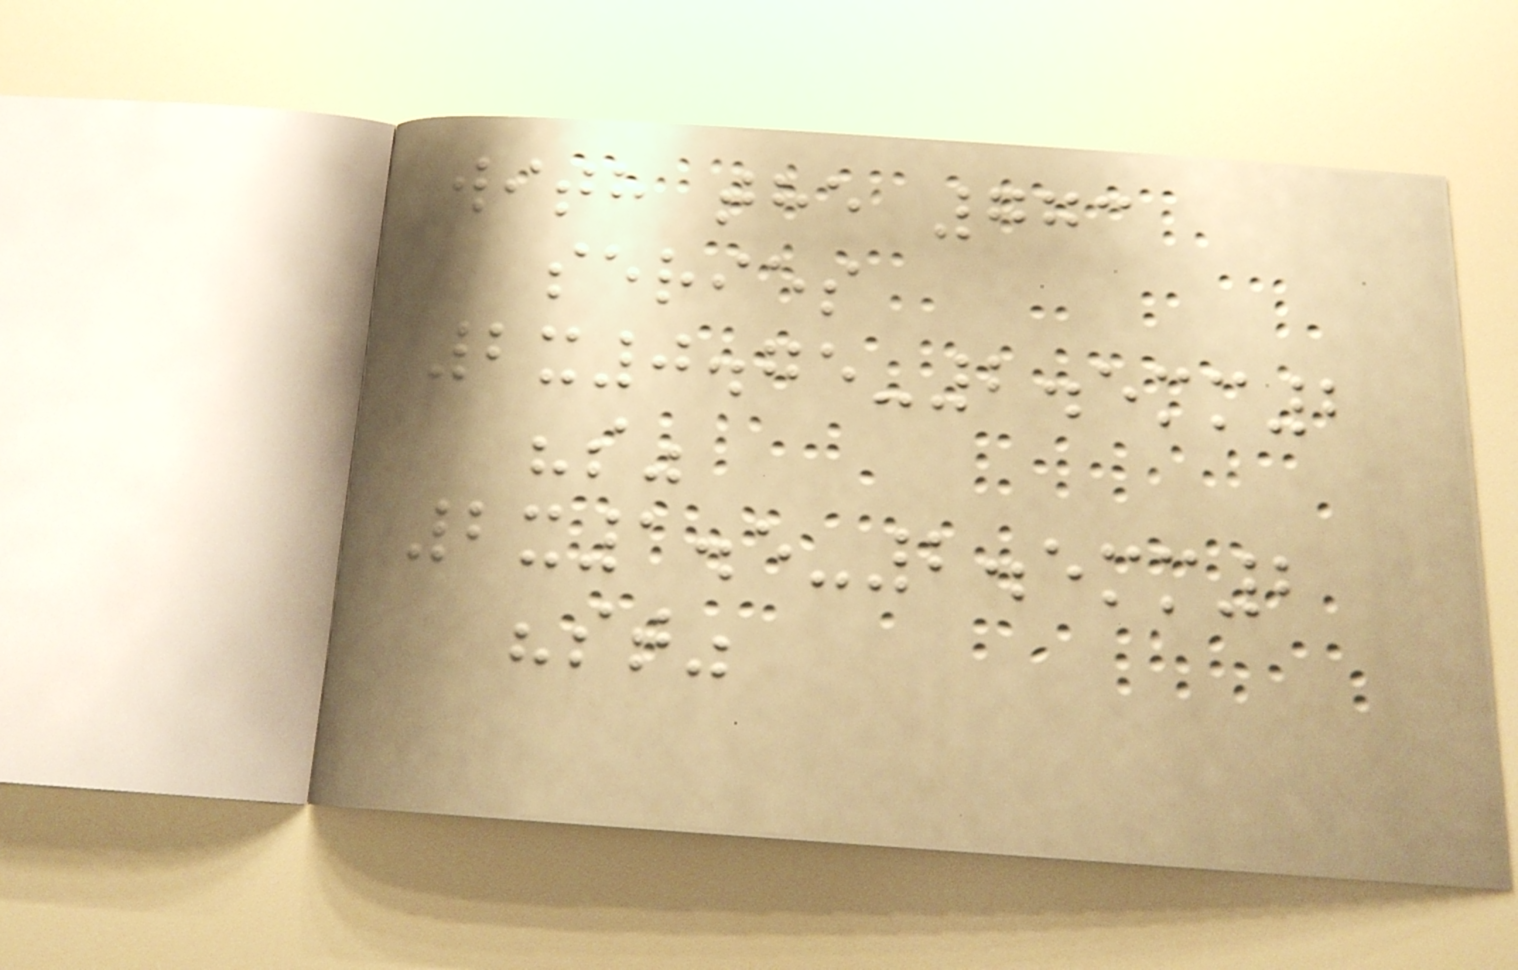with the 773
series
2x0.75-2.5mm2
"s"
2x1.5-2.5mm2
"st"
